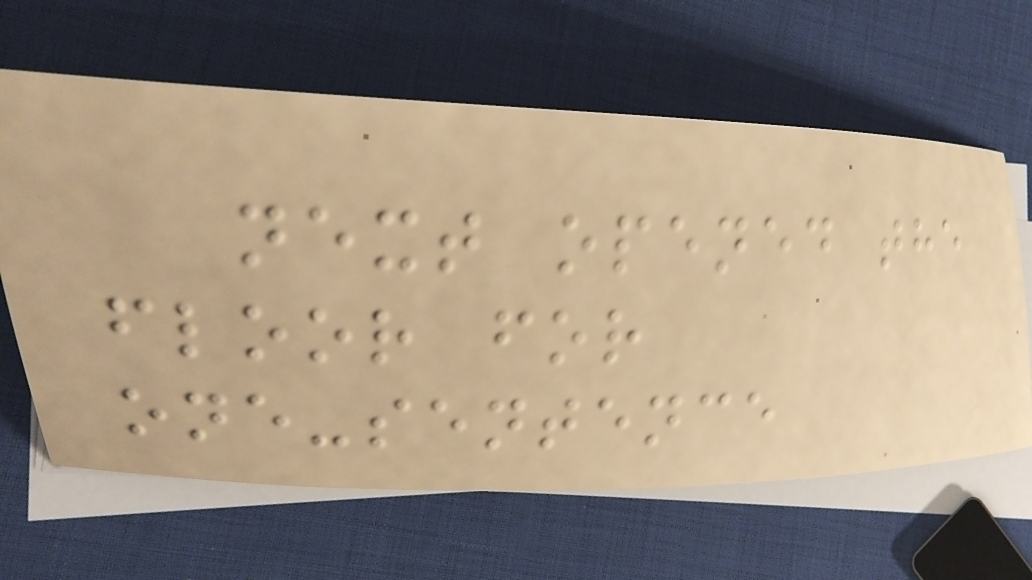next opened the
floor for
one-sentence
